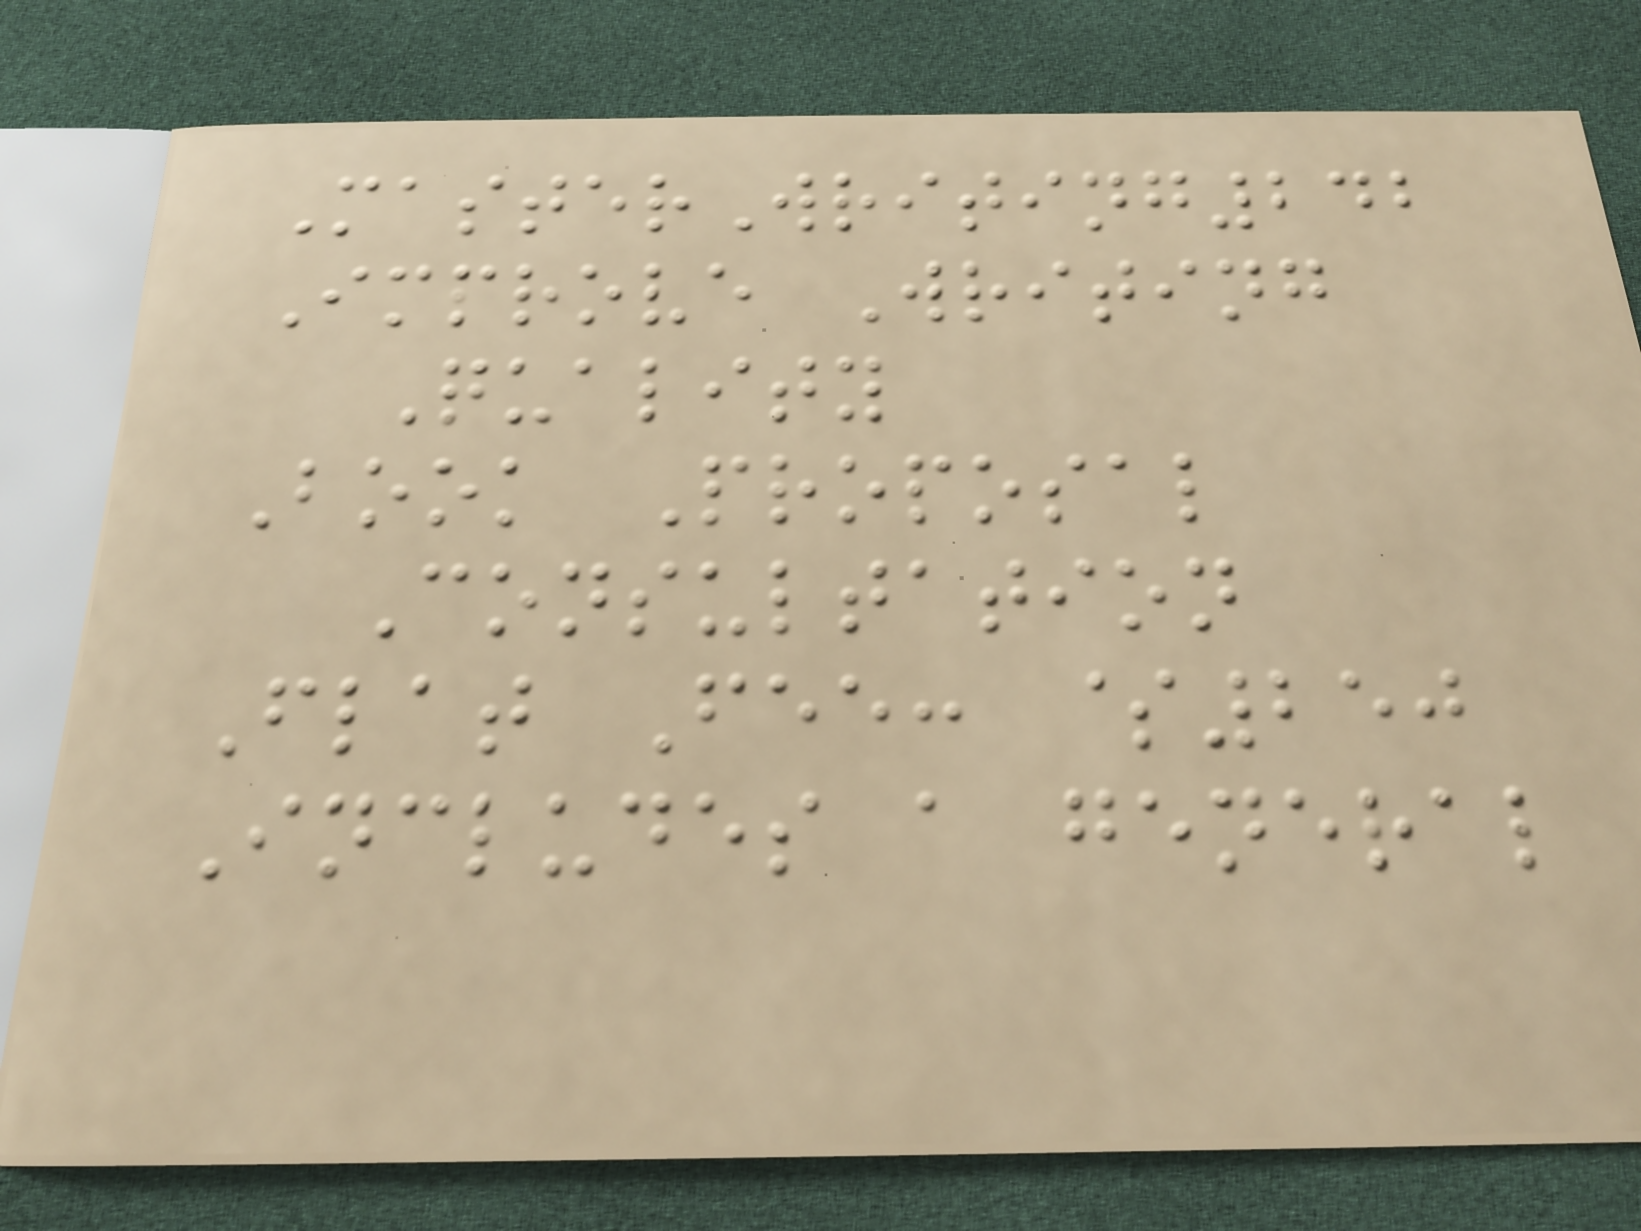MasterWriting242
Improve Writing
Quality
Book Proposal
Consultation
Flat Fee: $250
Includes a general
